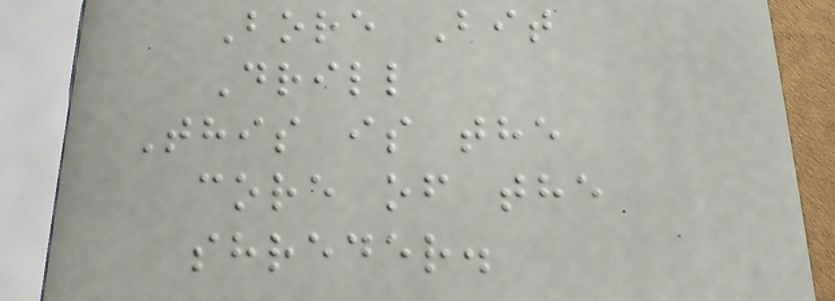Bore Bit
Drill
This is the
core of the
shreder.
